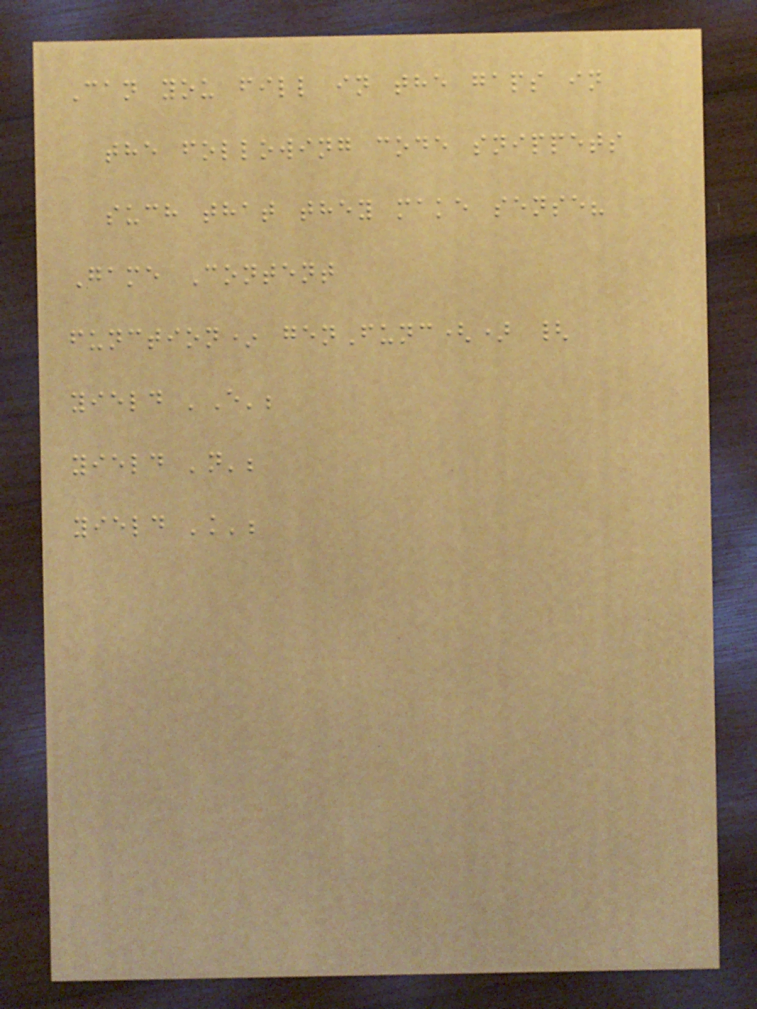Can you fill in the gaps in
the following code snippets
such that they make sense?
Game Content
function* genFunc() {
yield 'E';
yield 'n';
yield 'k';
